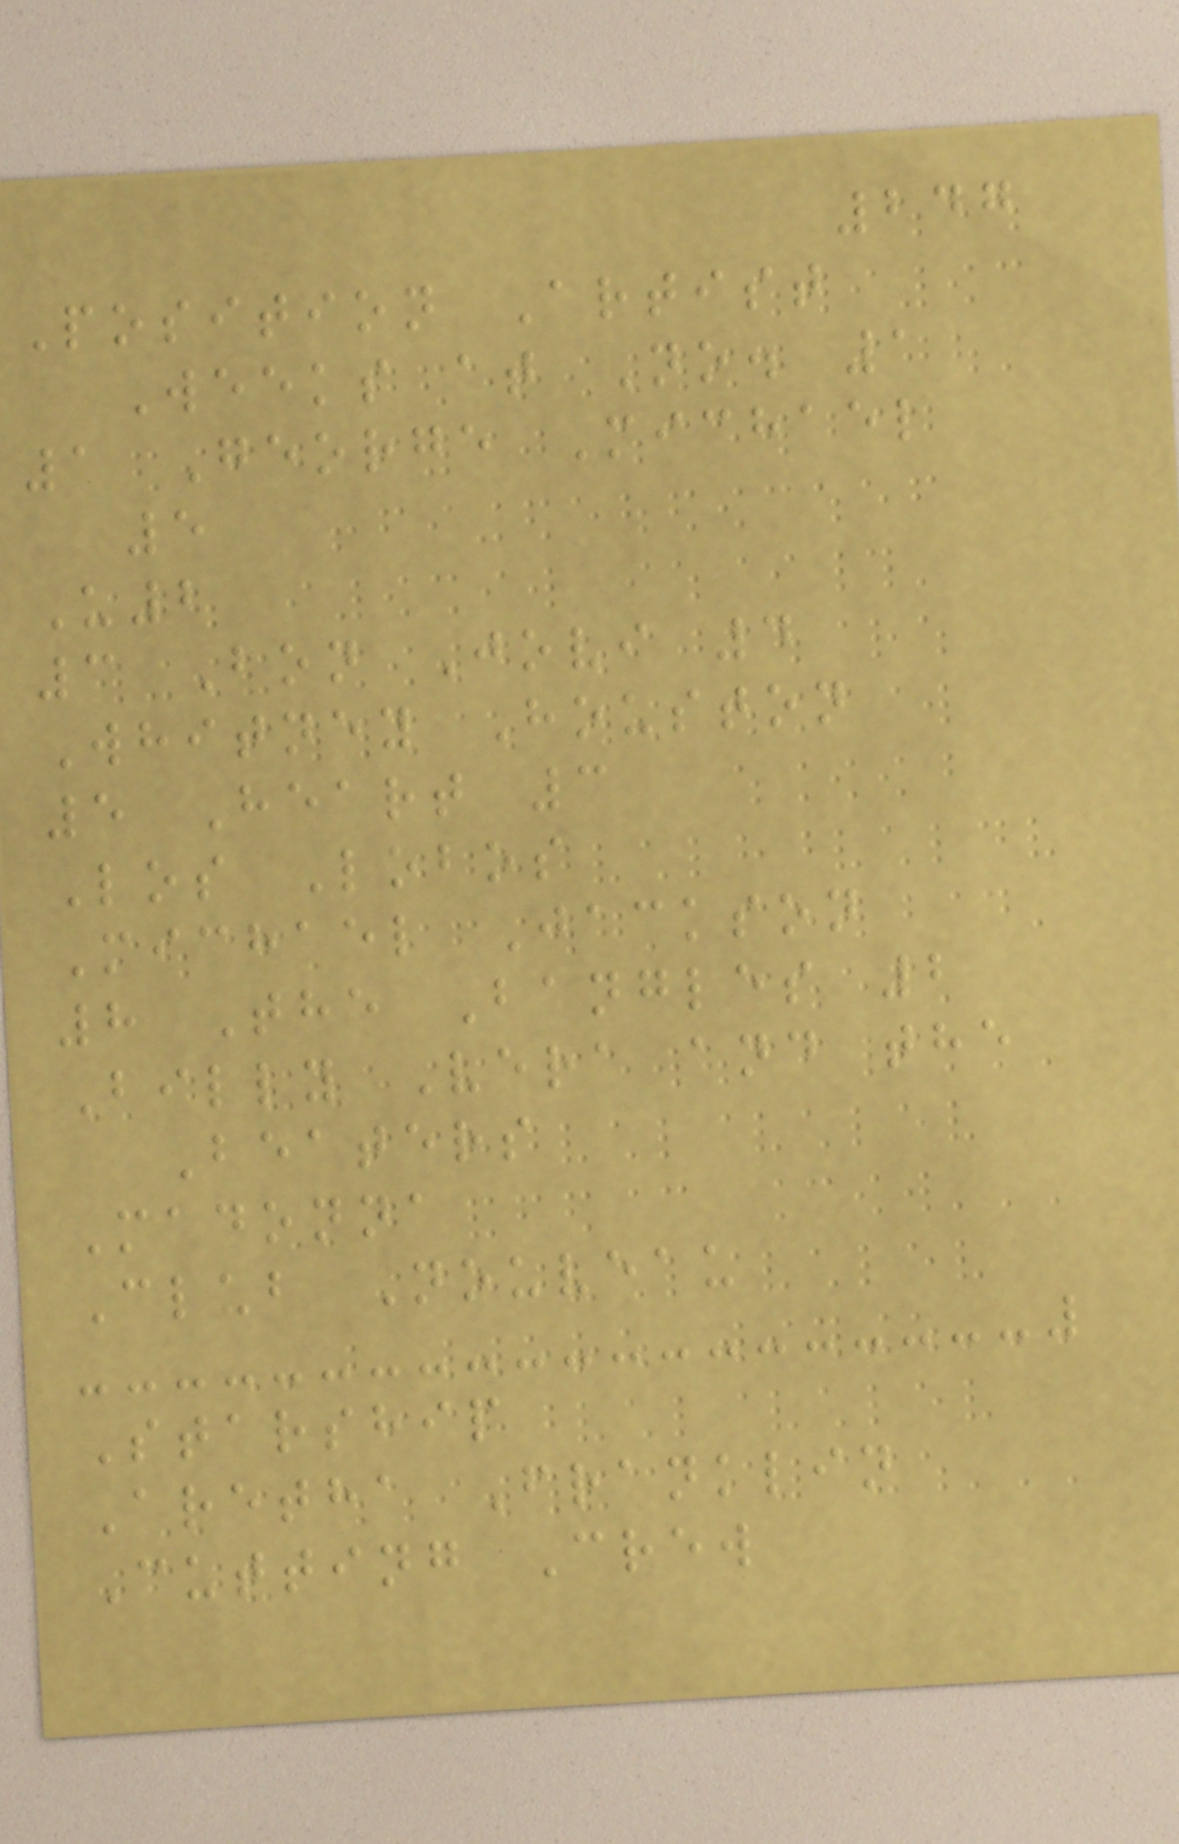247
Position Artist
Weeks at No. 1
1 George Michael
5
U2
3 Bon Jovi 4
Whitney Houston
5 Heart 3
Los Lobos
Michael Jackson
8 The Bangles 2
Billy Vera and the
Beaters
Madonna
Club Nouveau
Starship
Aretha Franklin
Cutting Crew
